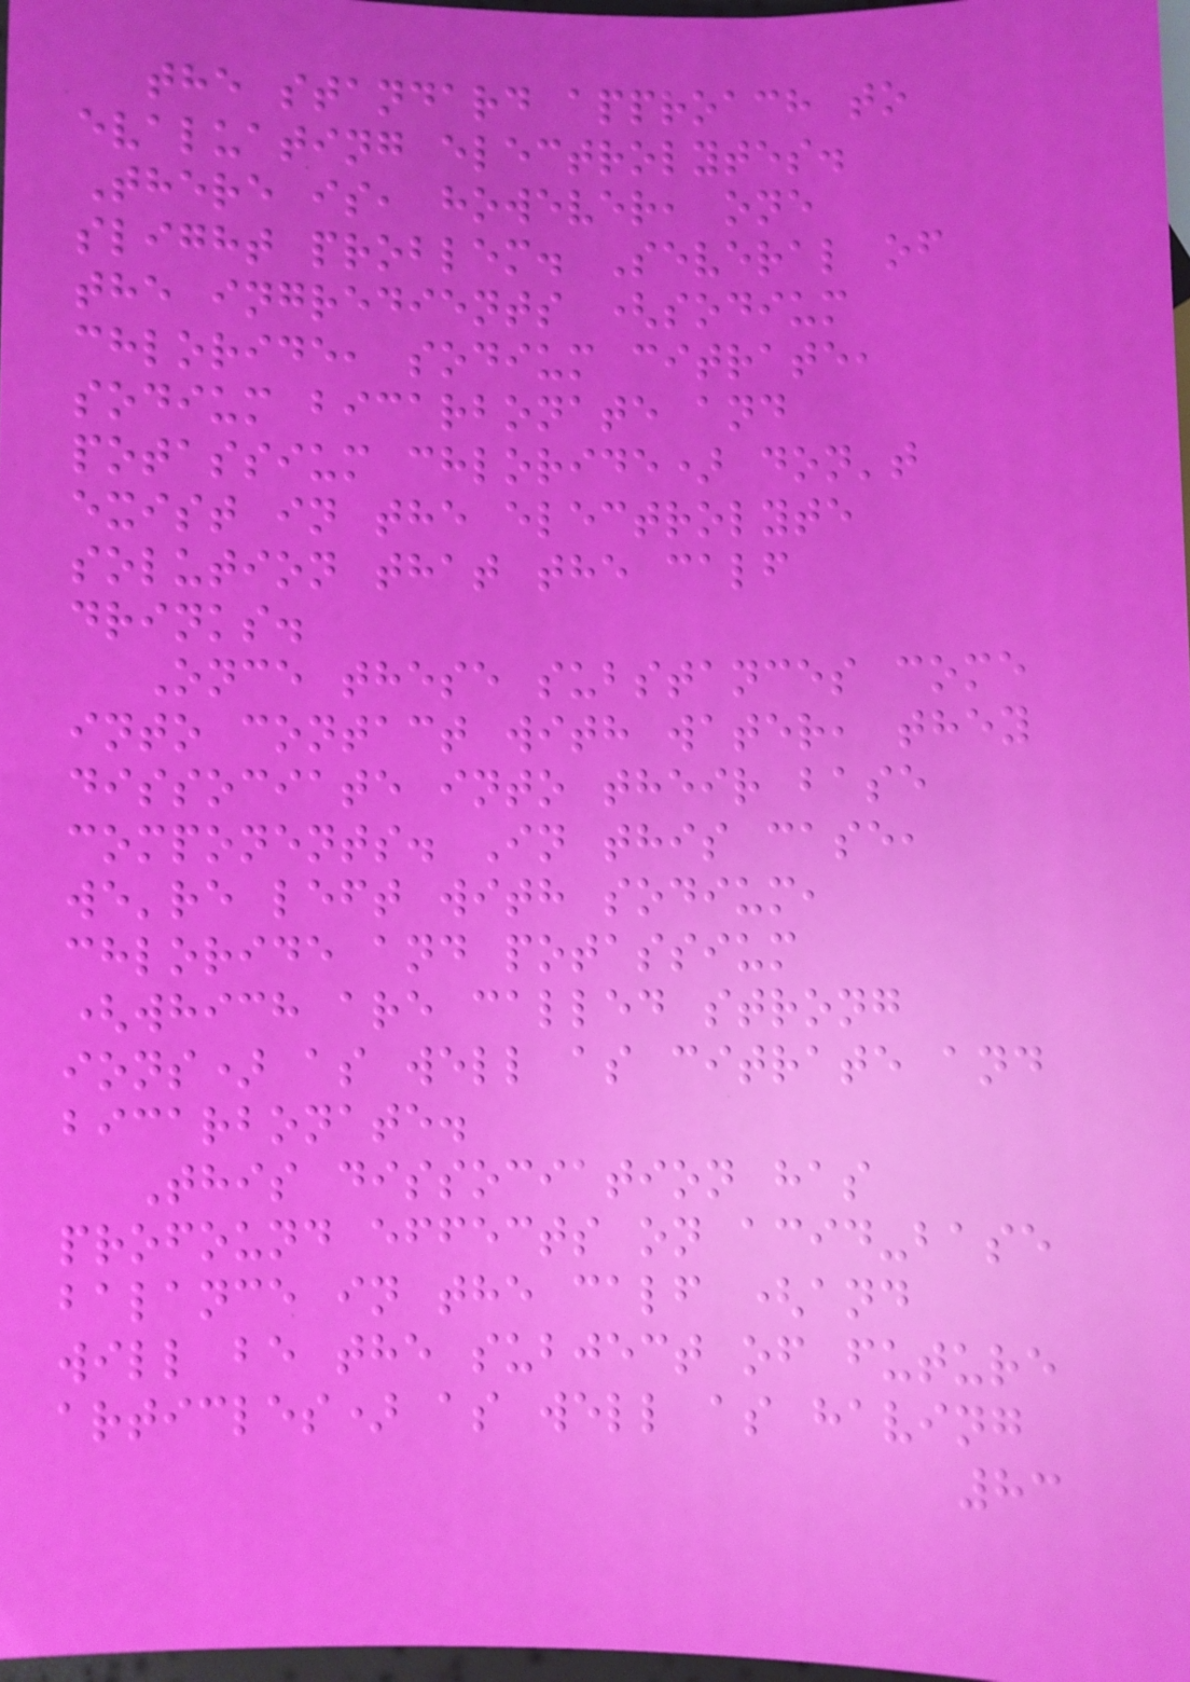the standard approach to
evaluating electrolytes.
There is, however, one
slight problem. Several of
the ingredients (sodium
chloride, sodium citrate,
sodium bicarbonate and
potassium chloride) don't
exist in the electrolyte
solution that the calf
drinks.
Once these substances come
into contact with water, they
dissociate into their base
components. In this case,
we're left with sodium,
chloride and potassium
(which are called strong
ions) as well as citrate and
bicarbonate.
This dissociation has
profound effects on acid-base
balance in the calf (and
will be the subject of future
articles) as well as having
83
